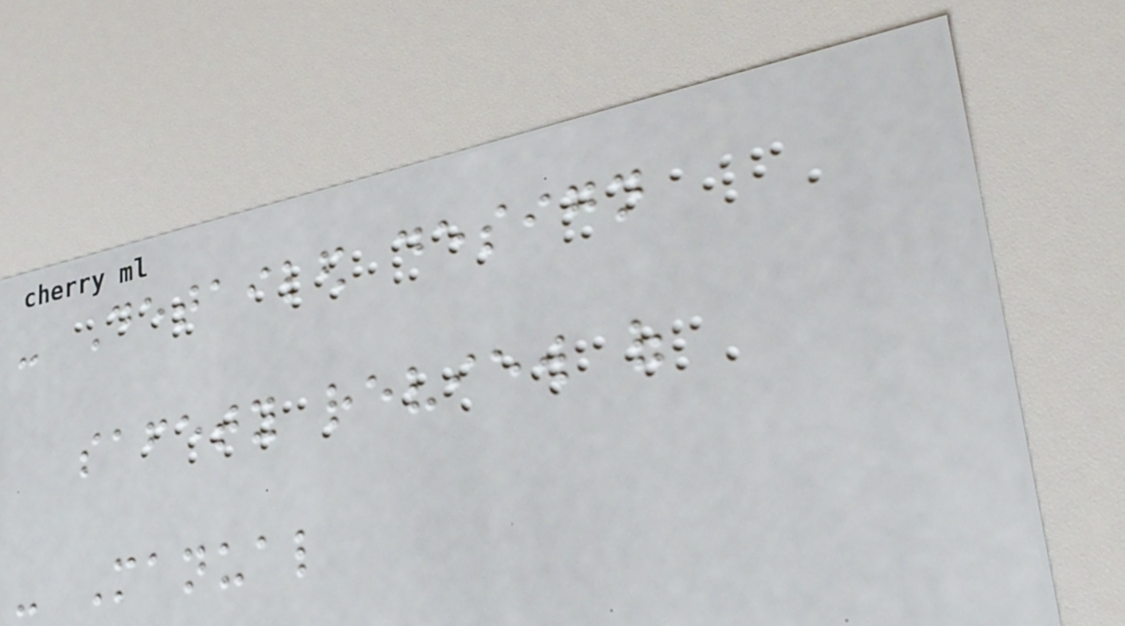- Detailed design
safety review of
- Manual
